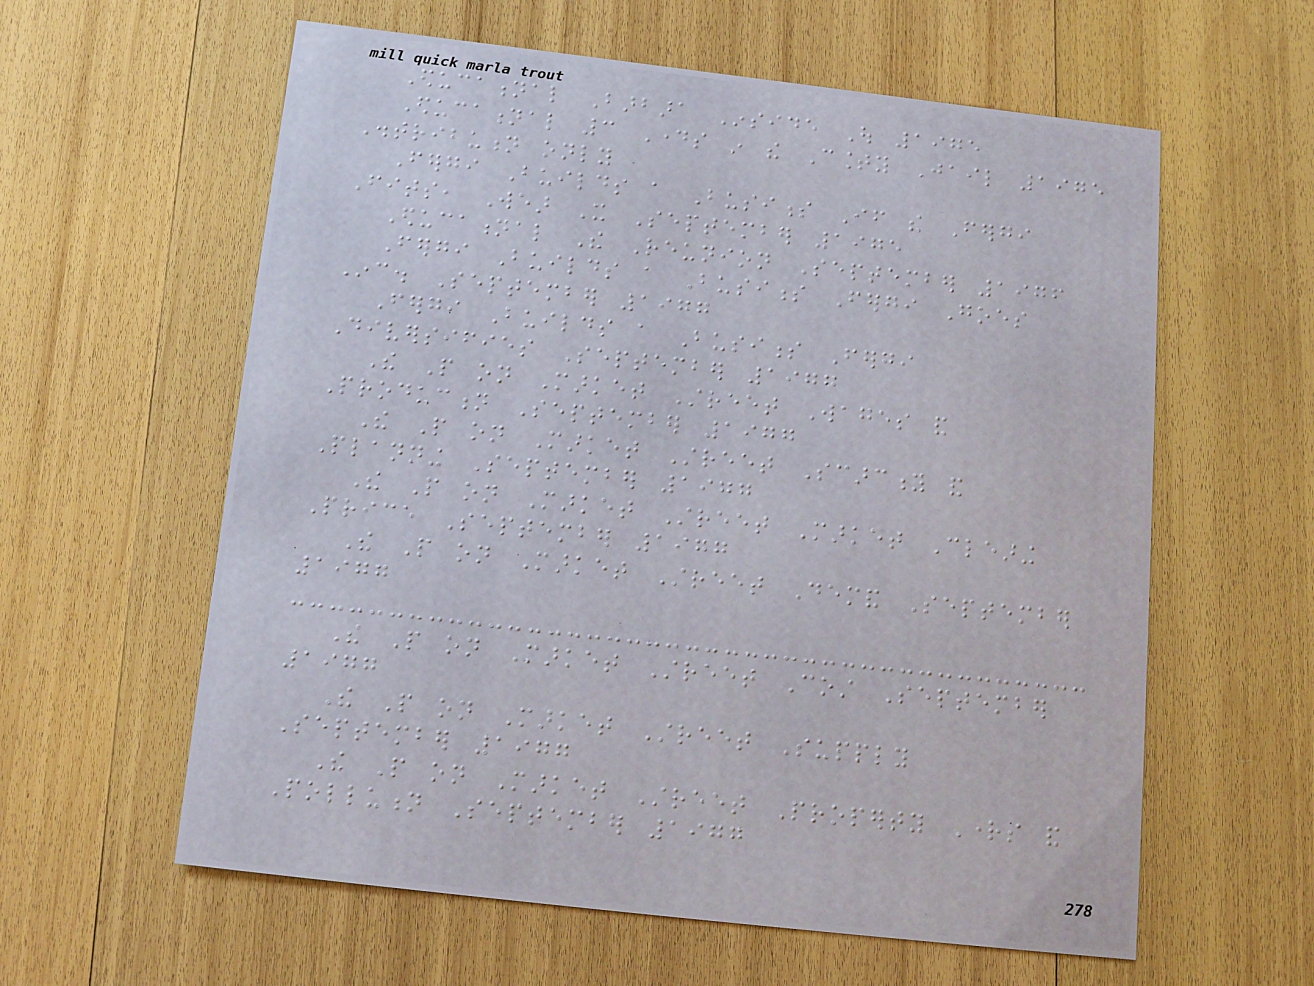Educational Barbara Inside Out 1975
Educational 3 Days in the County Jail 1975
Distribution only
Fergi Builds a Business If the Fergi
Fits, Wear It September 1975
Educational The Reunion September 1976
Fergi Builds a Business Fergi Goes
Inc. September 1977
Fergi Builds a Business Fergi
Diversifies September 1977
The People on Market Street Wages and
Production September 1977
The People on Market Street Scarcity and
Planning September 1977
The People on Market Street Market Clearing
Price September 1977
The People on Market Street Demand September
1977
The People on Market Street Cost September
1977
The People on Market Street Supply
September 1977
The People on Market Street Property Rights and
Pollution September 1977
